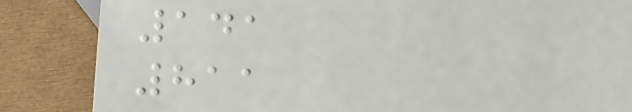141
811
